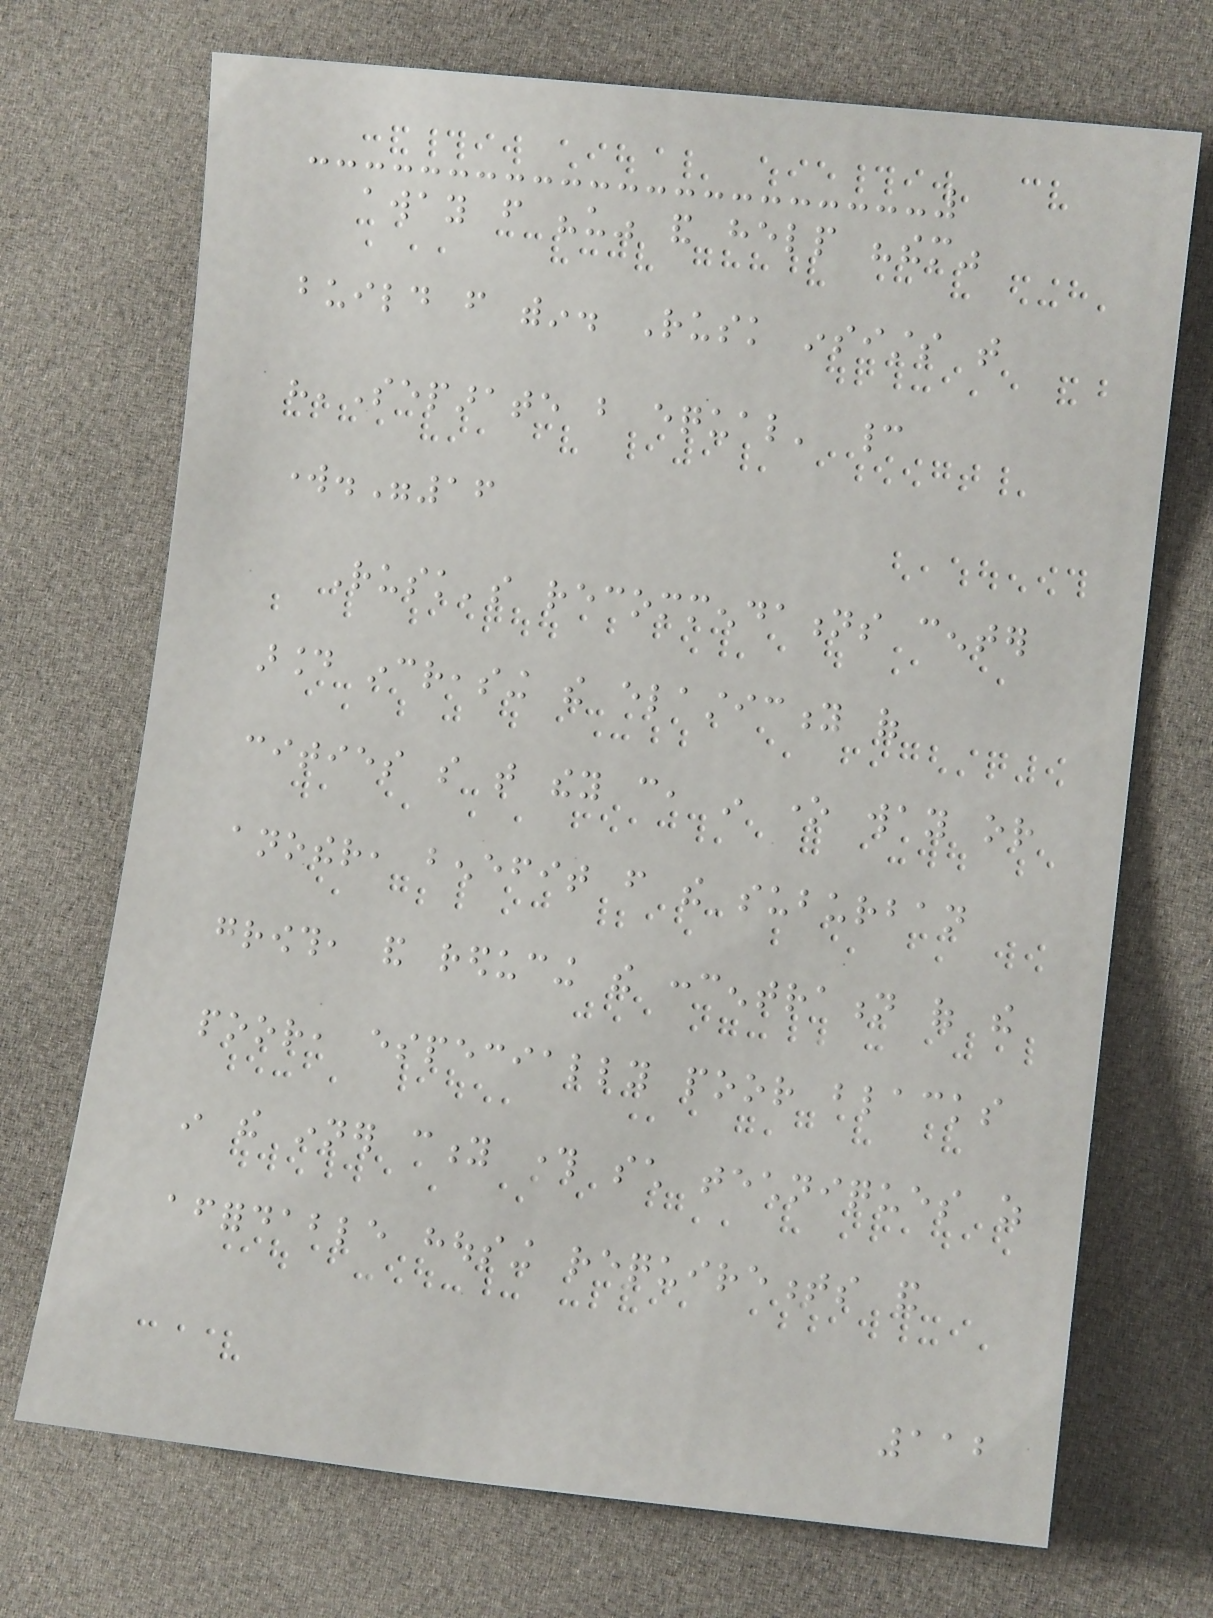away from "us" and help "them"
build from within. Rusk insists that
"'Separate but equal' cannot
work."16
Rusk's recommendations center
around increasing the elasticity of
cities so that they can, in one way or
another, benefit from the suburban
growth, and reducing the concentration of the
poor, especially poor blacks
in the inner city through such techniques as
affordable housing requirements and
112
